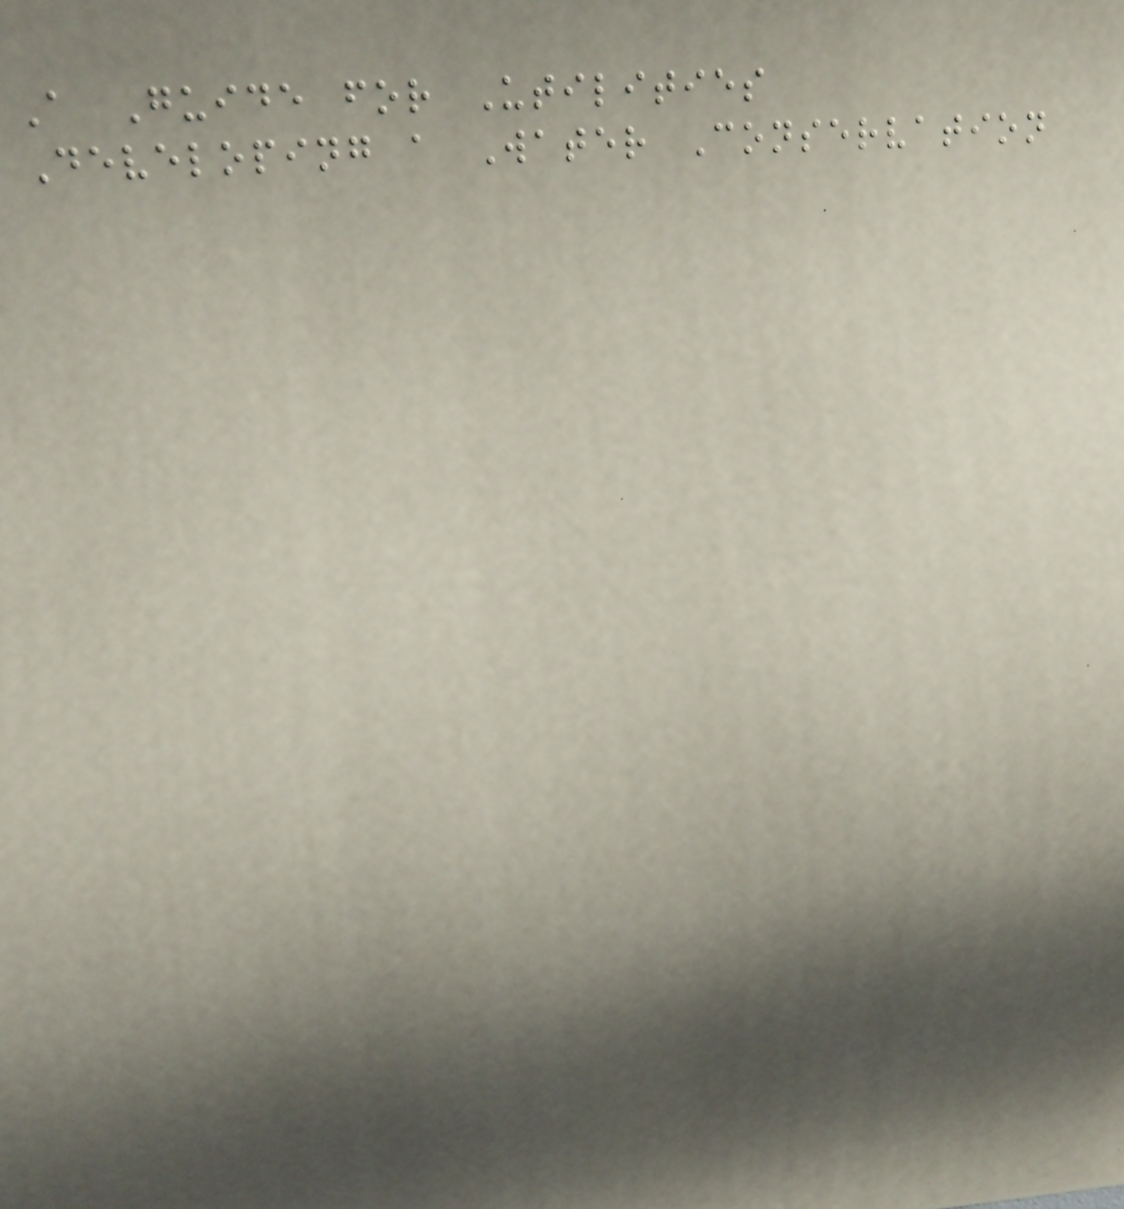A Guide for Utilities
Developing a Water Conservation
